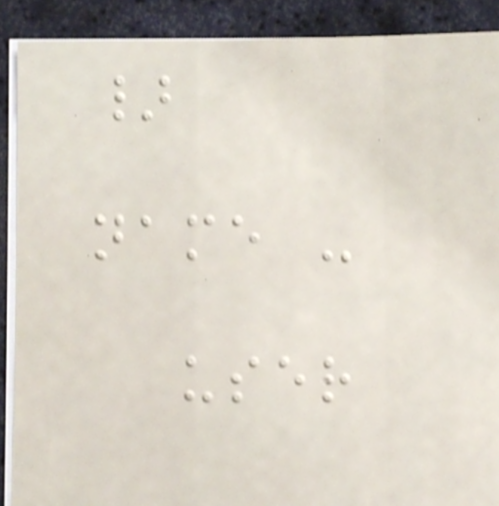}
name -
user
